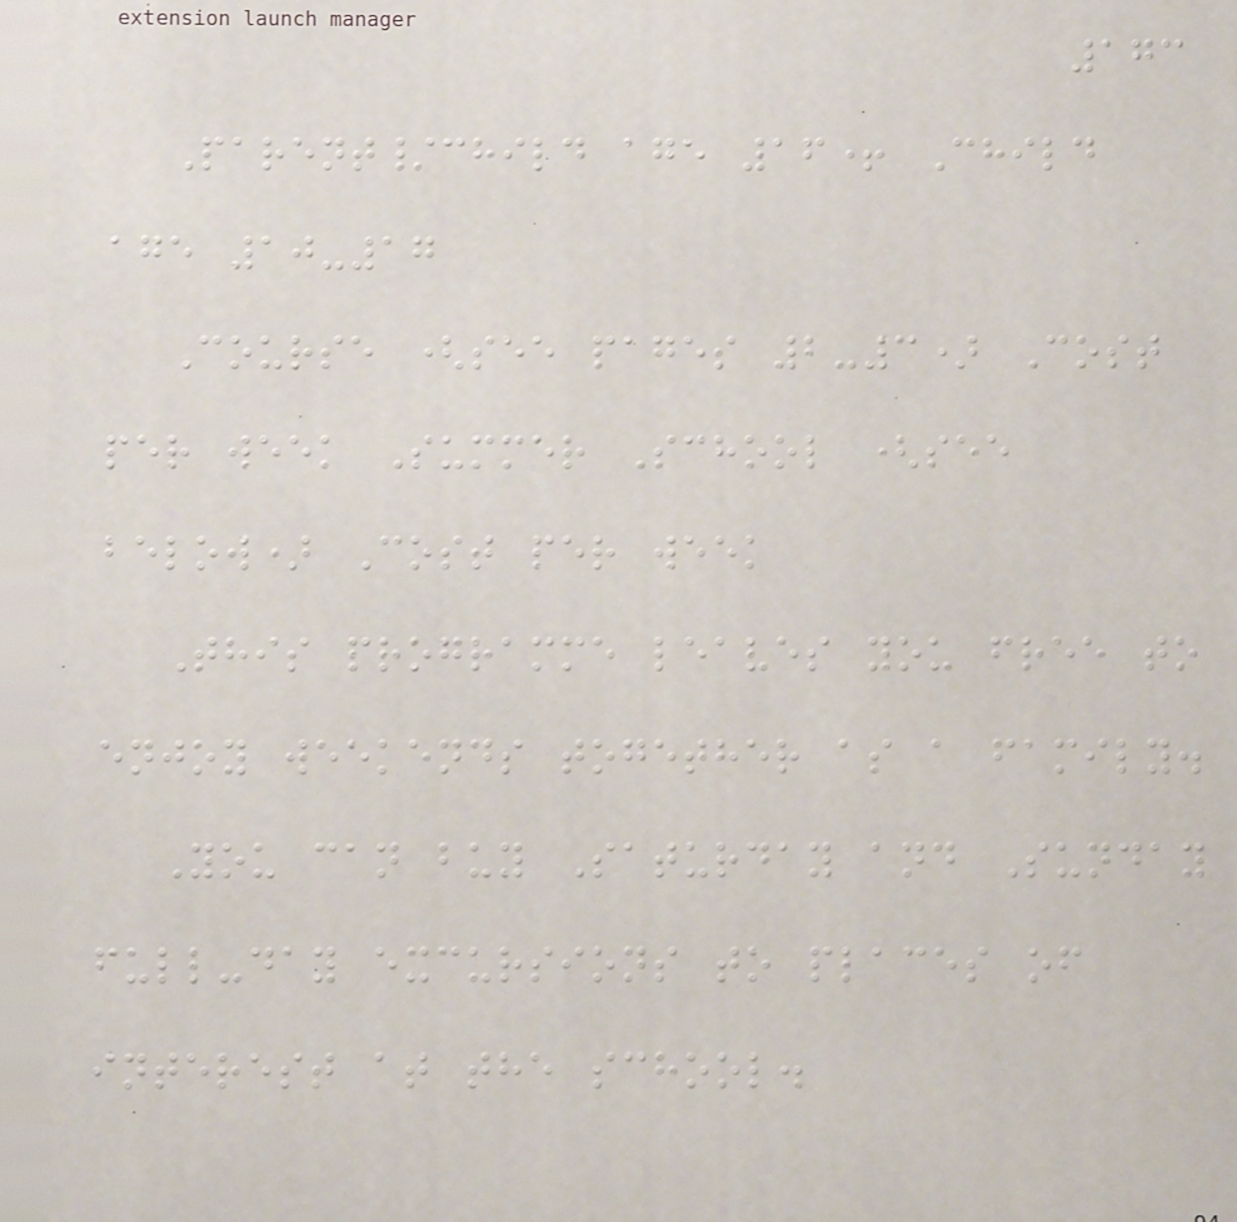173
Parent/child age 16+ Child
age 10-17
Course (see pages 2-3) Cost
per week Summer School (see
below) Cost per week
This programme leaves you free to
enjoy weekends together as a family.
You can buy Saturday and Sunday
full-day excursions to places of
interest at the school.
